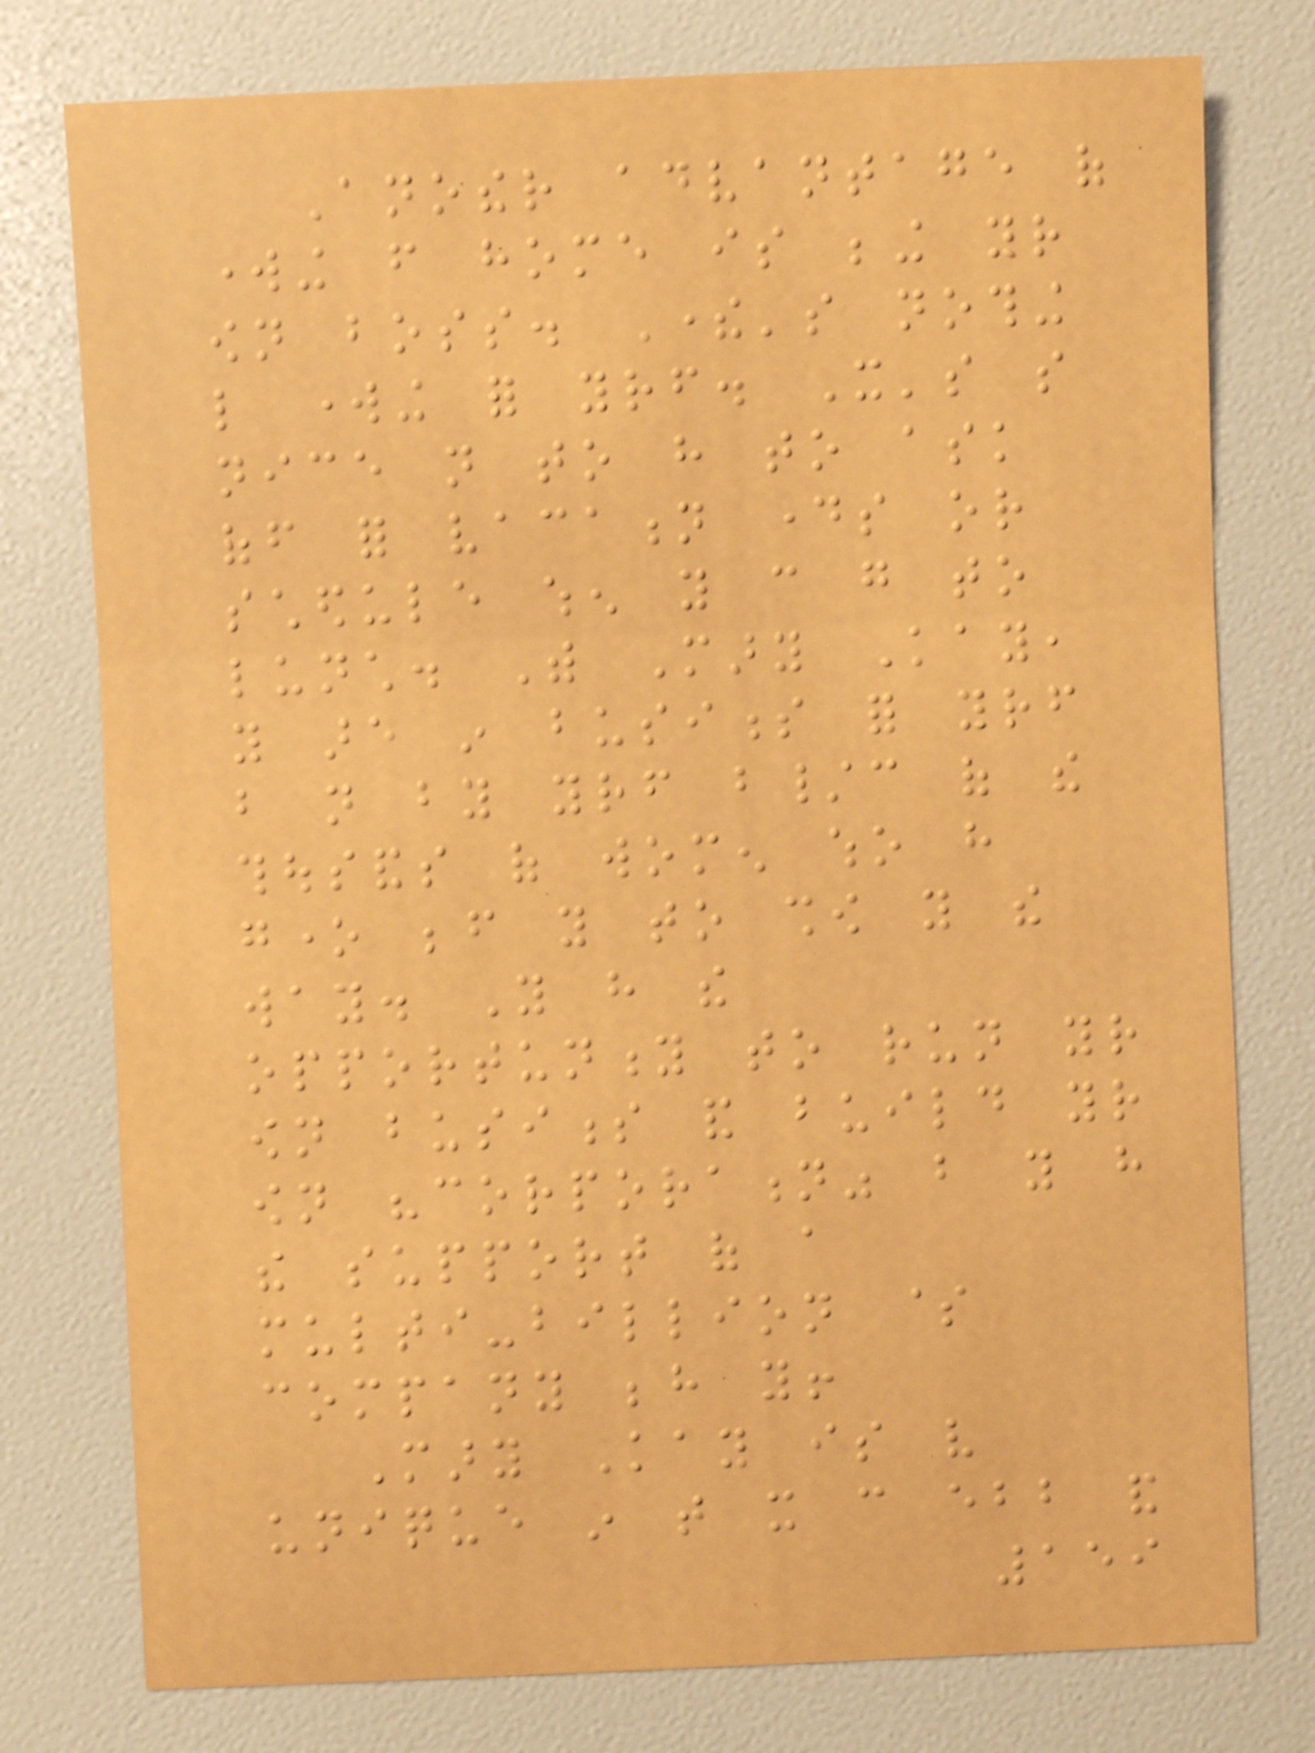Another advantage of
working from home is being your
own boss. There's nothing
like working for yourself. It's so
nice not to have to ask
off for vacation days or
schedule when you can go to
lunch. With Mary Kay,
you are in business for yourself
but not by yourself b/c of the
thousands of women who have
gone before you to show you the
way. You have the
opportunity to run your
own business and build your
own "corporation" but you have
the support of a
multi-billion $
company behind you!
Mary Kay is very
unique in that it can ebb and
159
